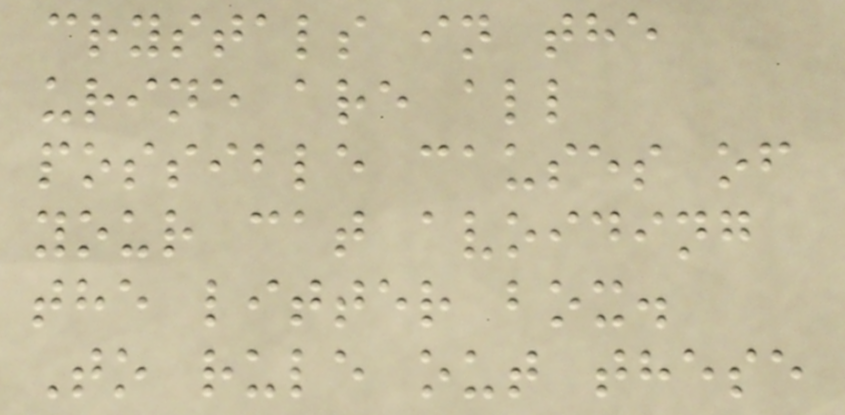crystals in the
urine are all
possible causes of
your cat avoiding
the litter box.
To rule out these
